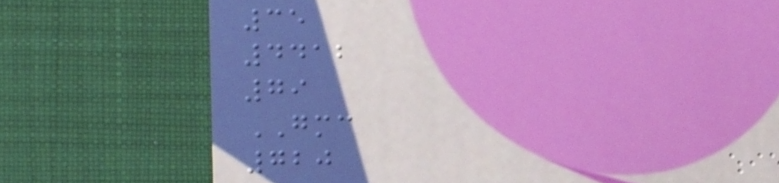35
4412
79
GMC
720
